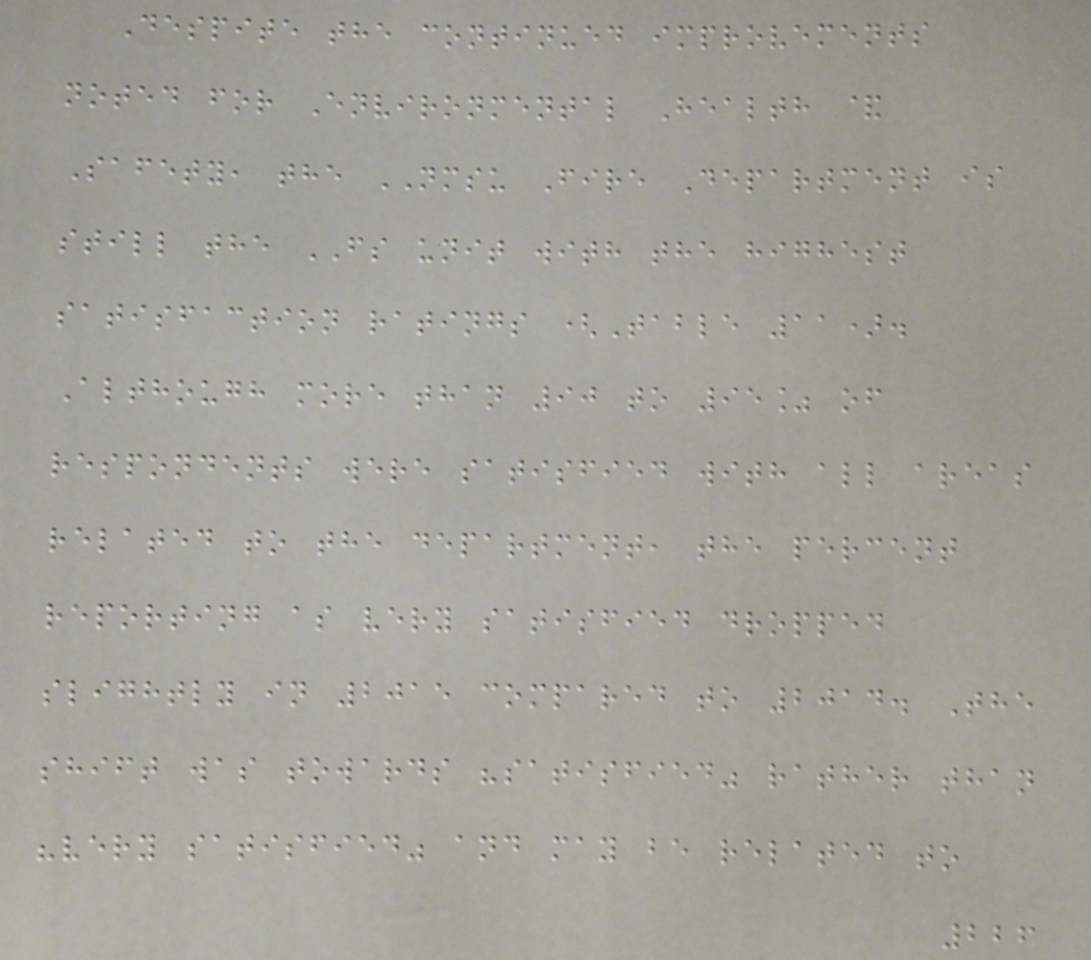Despite the continued improvements
noted for Environmental Health &
Safety, the NMSU Fire Department is
still the FS unit with the highest
satisfaction ratings (Table 11).
Although more than 90 to 95% of
respondents were satisfied with all areas
related to the department, the percent
reporting as very satisfied dropped
slightly in 2015 compared to 2014. The
shift was towards "satisfied" rather than
"very satisfied" and may be related to
226
